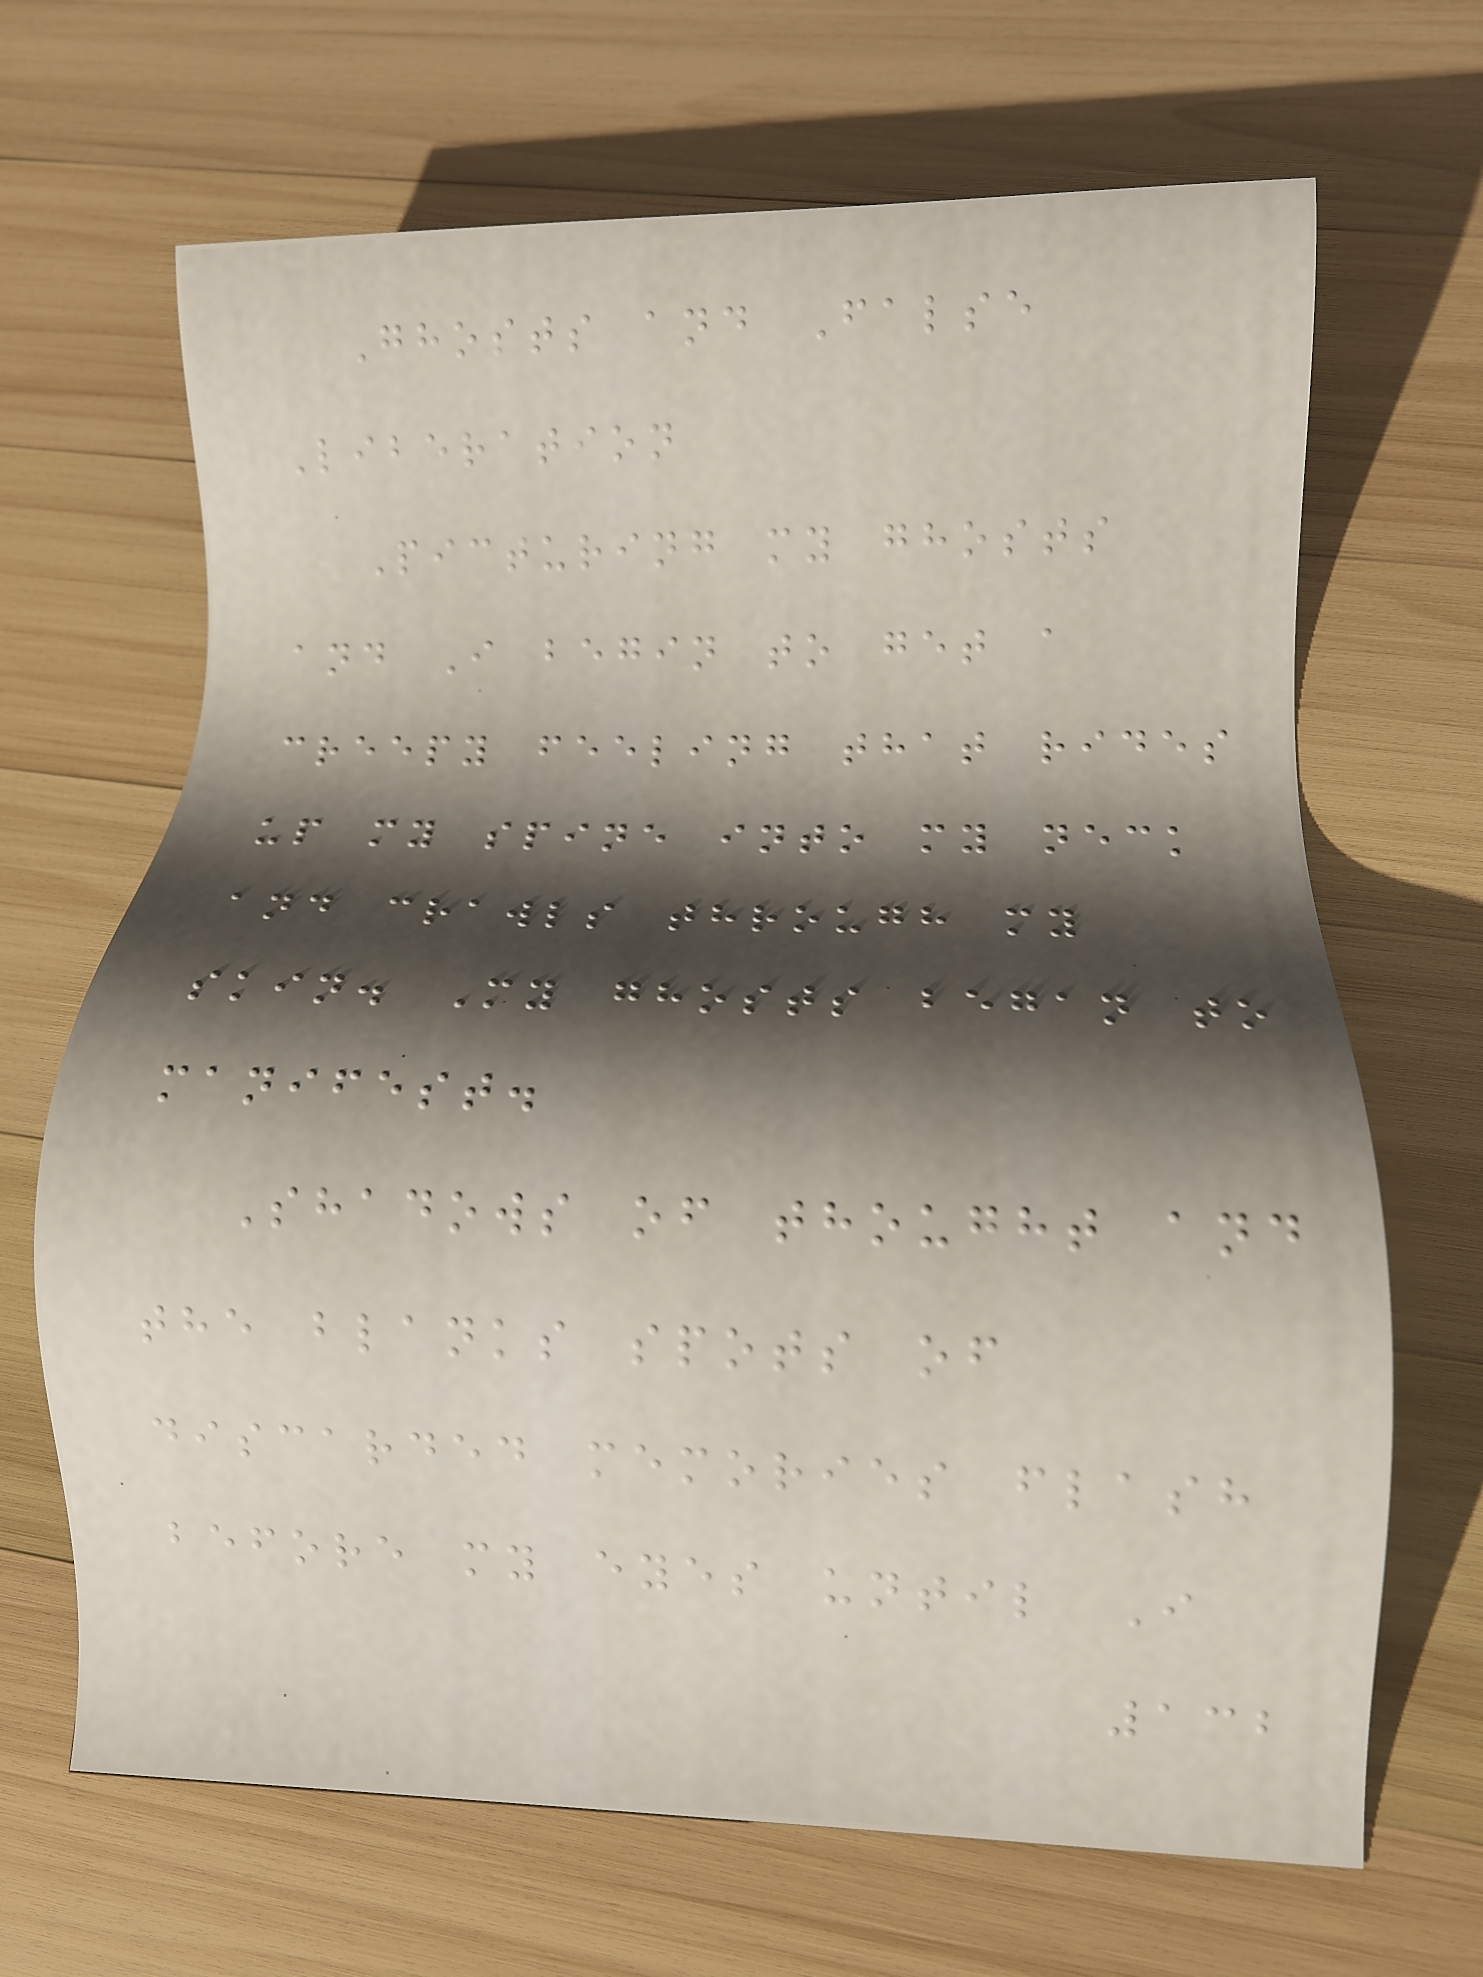Ghosts and False
Liberation
Picturing my ghosts
and I begin to get a
creepy feeling that rides
up my spine into my neck
and crawls through my
skin. My ghosts began to
manifest.
Shadows of thought and
the blanks spots of
discarded memories flash
before my eyes until I
132
